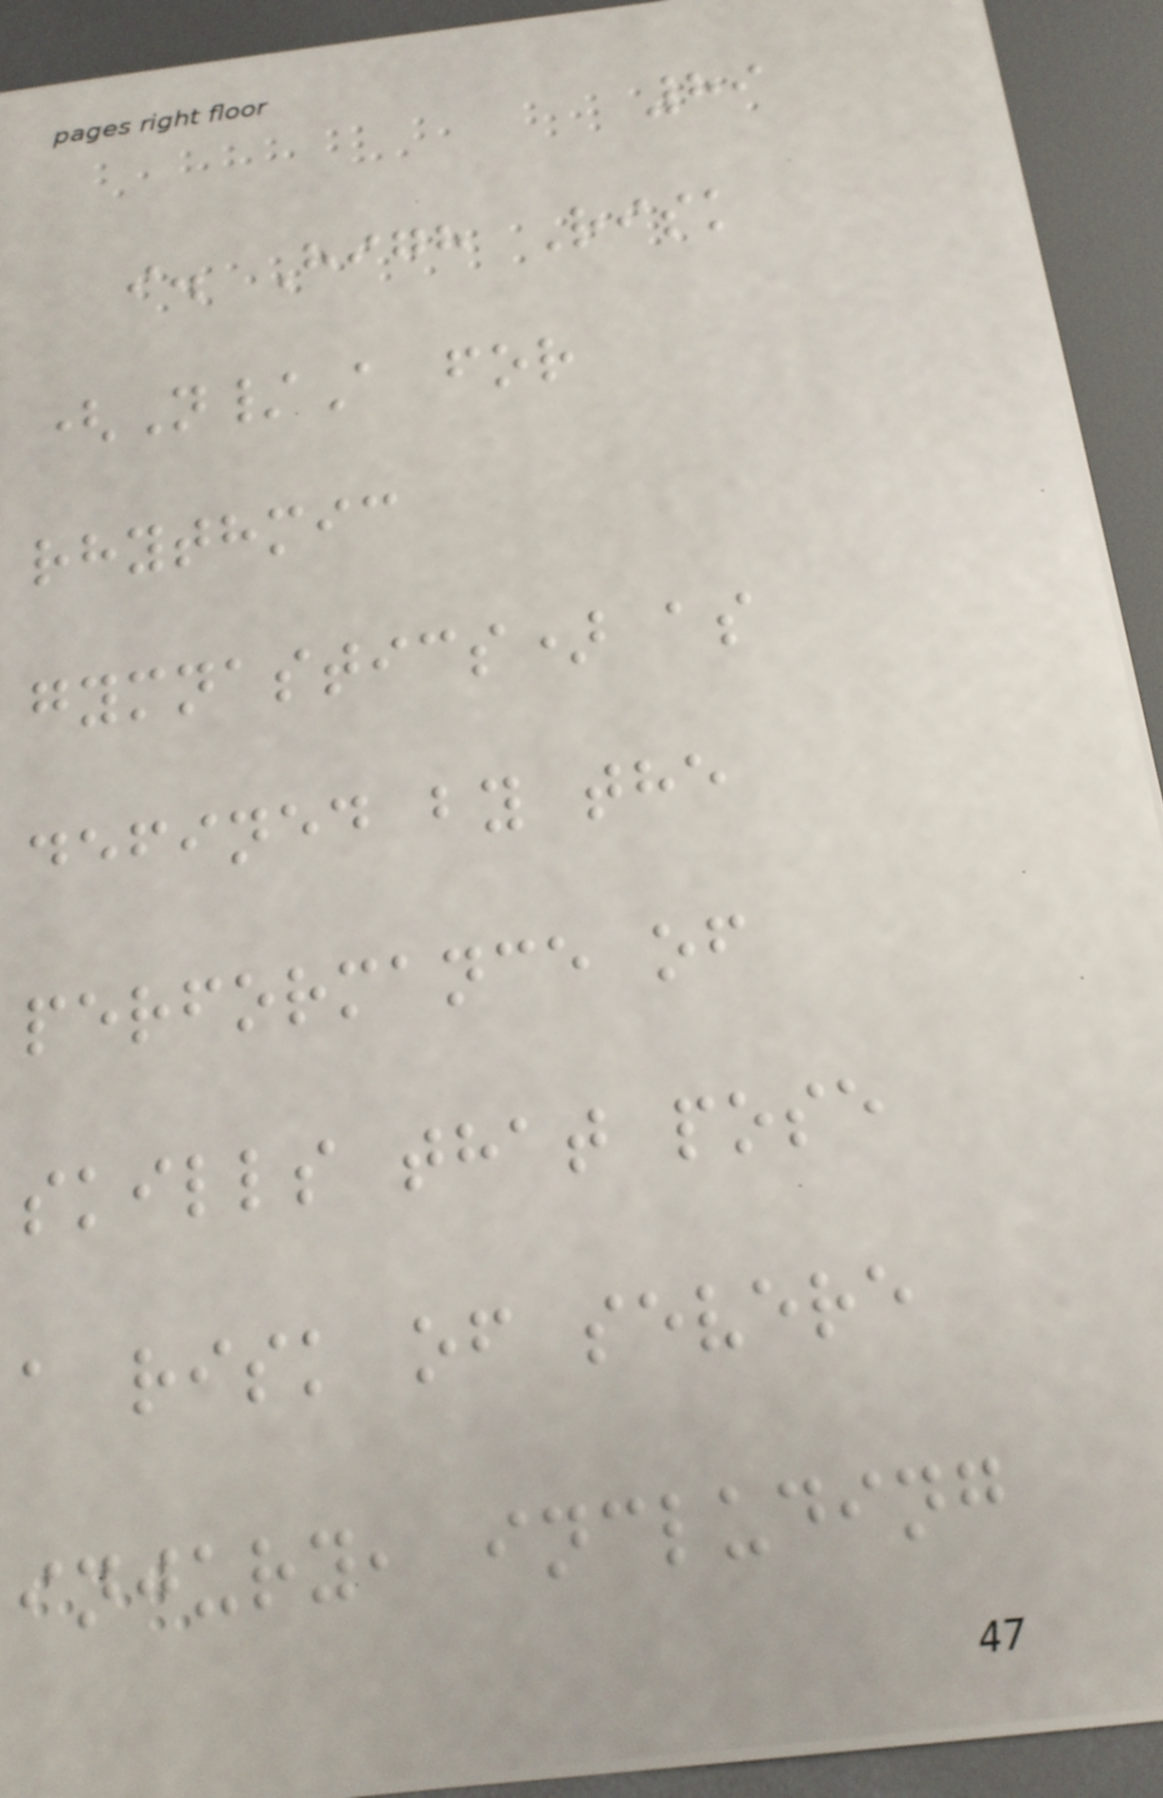89
i. High Risk
(N/A for
rhythmic
gymnastics) as
defined by the
performance of
skills that pose
a risk of severe
injury, including
